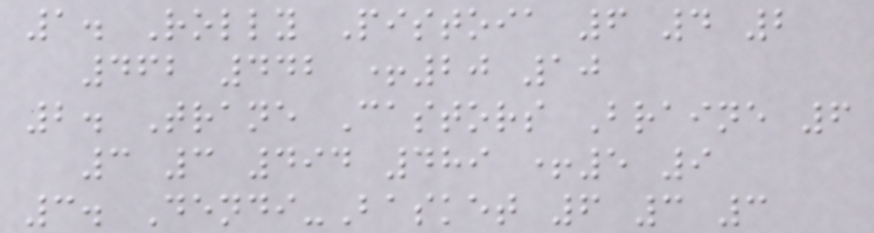1. Rolly Pistoia 6 4 2
462 442 +20 10
2. Trane Castors Braine 6
3 3 494 489 +5 9
3. Dendi-Basket 6 3 3
